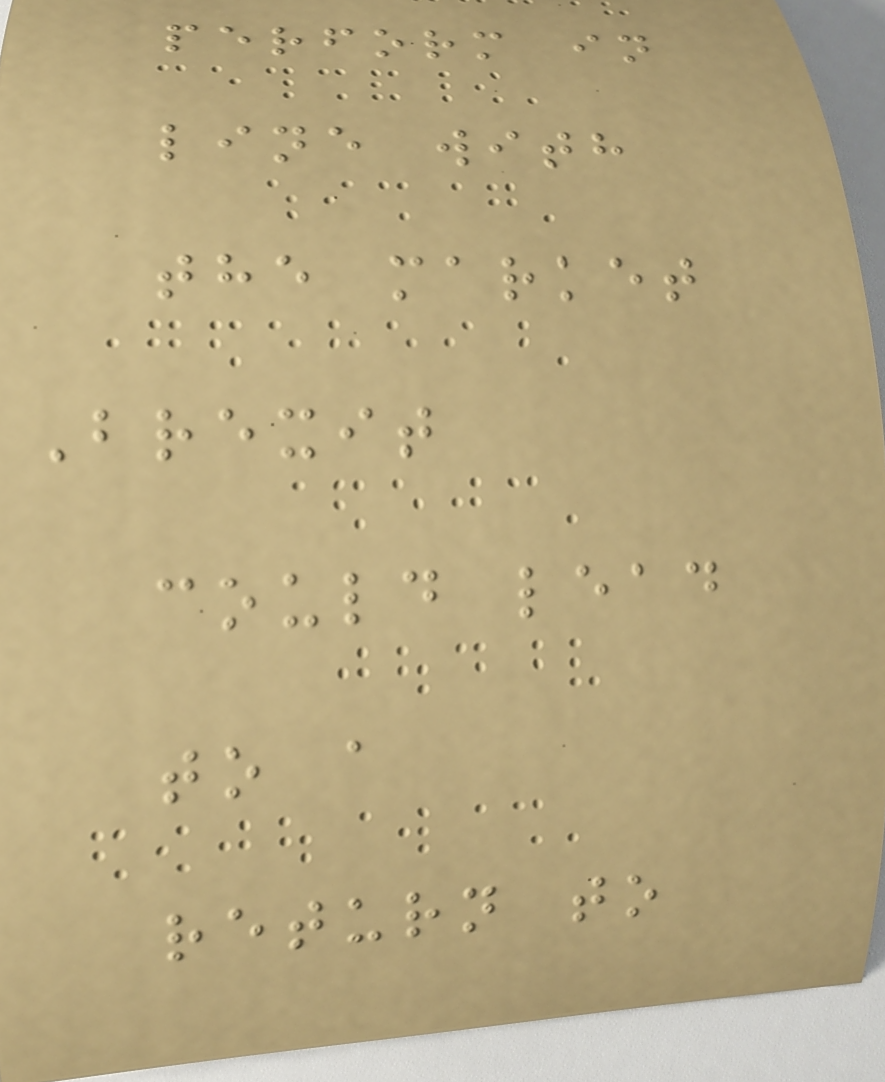perform in
line with
the market
Brexit
could lead
to a
return to
